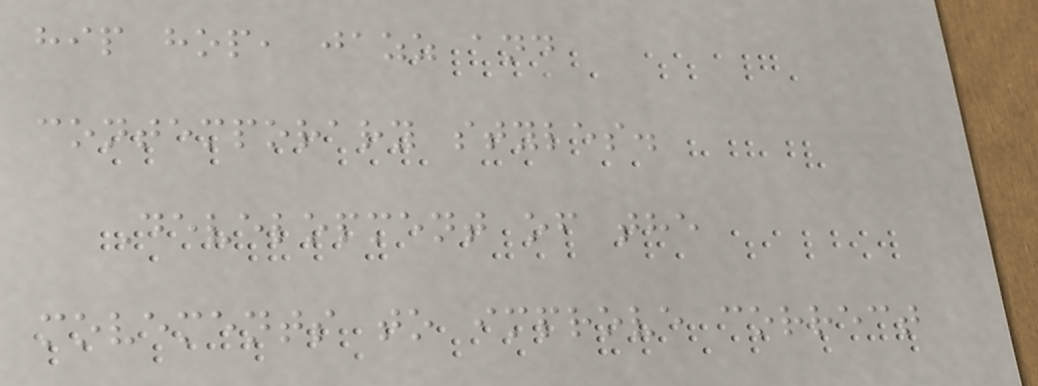hip hop, jazz and
contemporary styles.
Development of the
movements to improve correct
